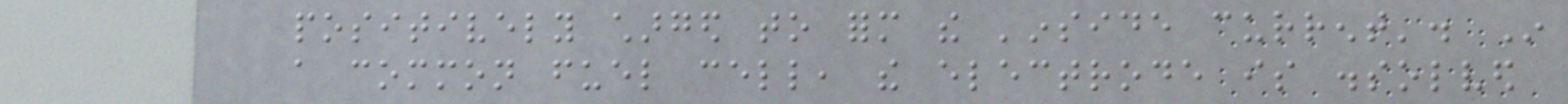positively charged to form the 'inside current'. In
a common fuel cell, the electrode is dissolved
